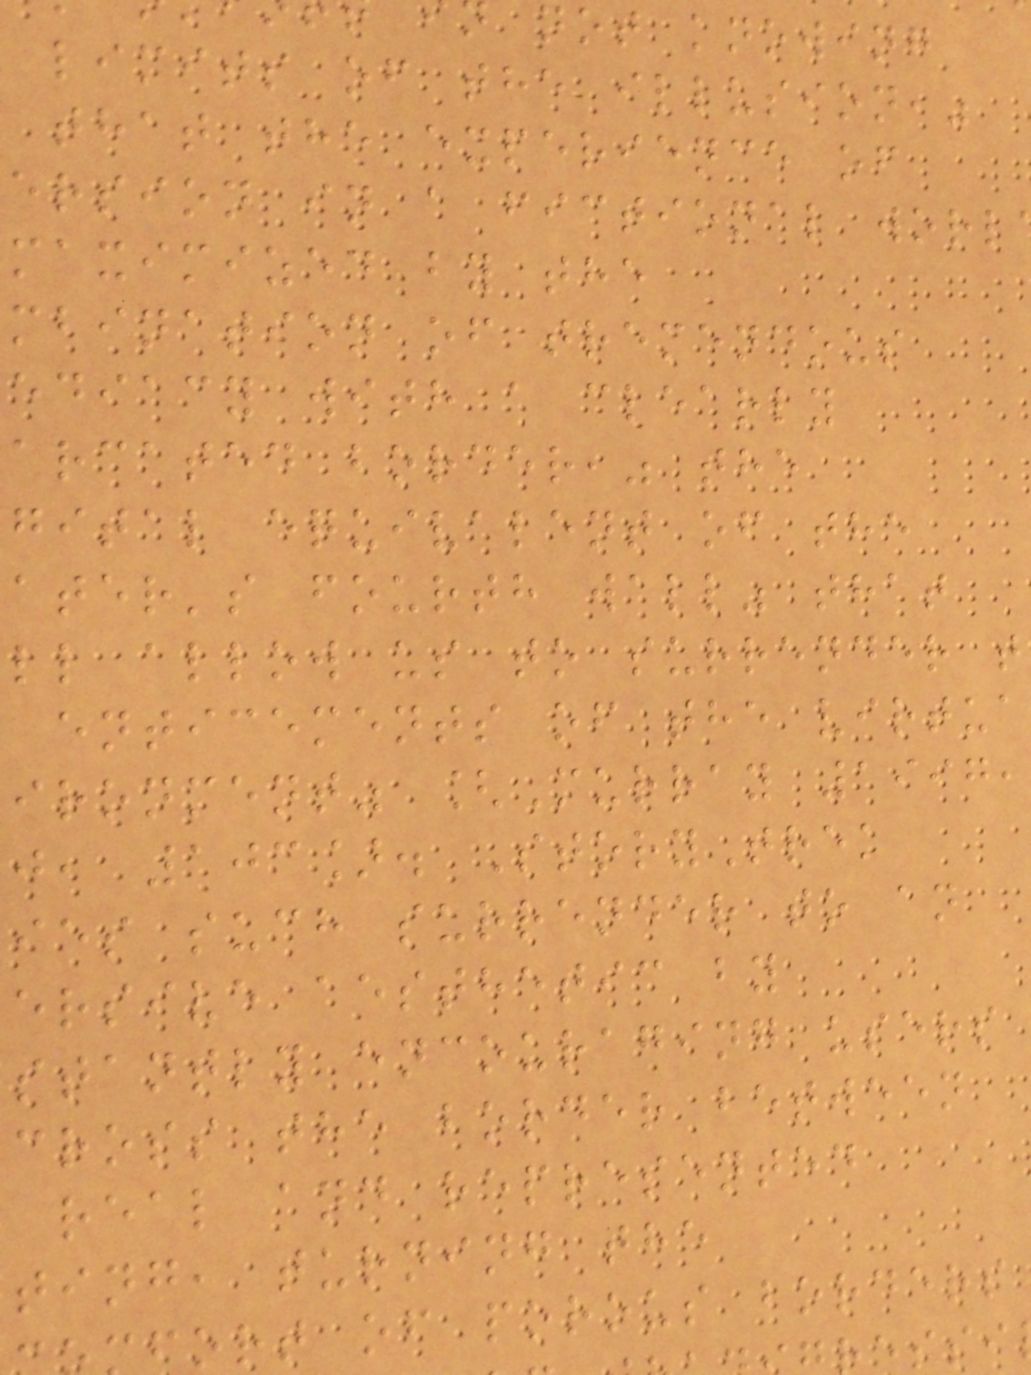not knowing
limits of the illusion,"
that the experience of
ersion in a fictional worl
maximized by the
mbination of tremendous
ediacy with a clearly
arcated border," the
gital equivalent of the
ater's fourth wall" that
ll allow us to surrender t
enticements of the virtua
ironment" [Murray 1997,
j, 103]. StoryTrek
ies such surrender to an
ersive aesthetic by
stantly encouraging users
cross the border between
real and represented
ting, turning the
ort of porous borders
